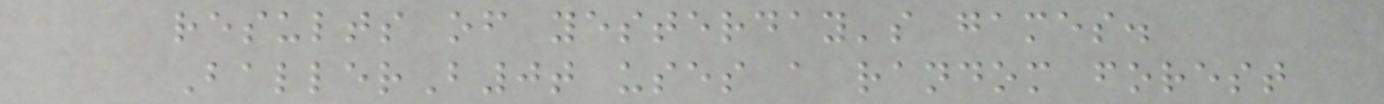results of yesterday's games.
BallerB0t uses a random forest
